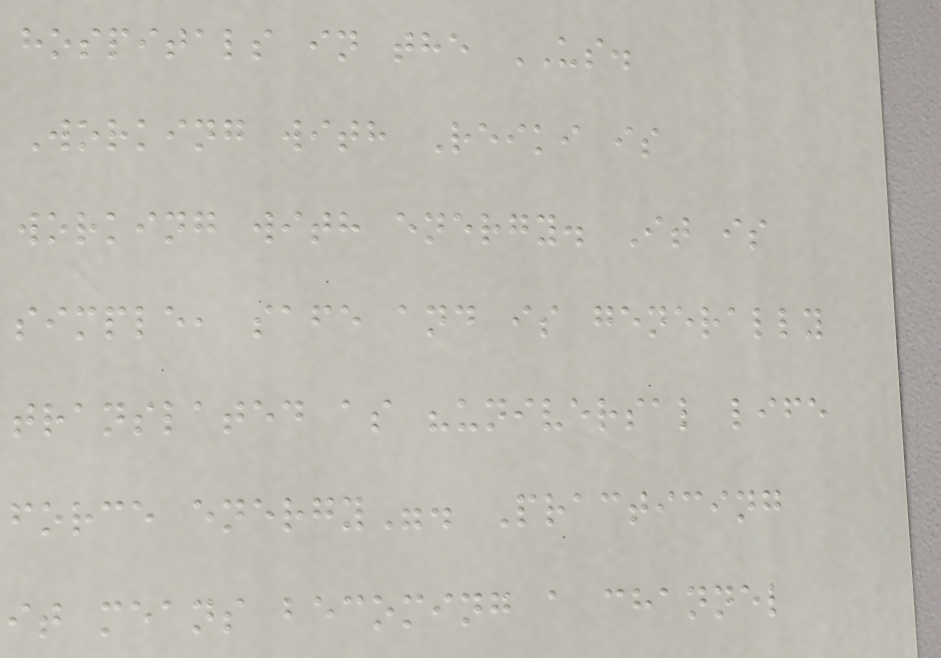hospitals in the US.
Working with Reiki is
working with energy. It is
simple, safe and is generally
translated as "universal life
force energy". Practicing
it means becoming a channel
